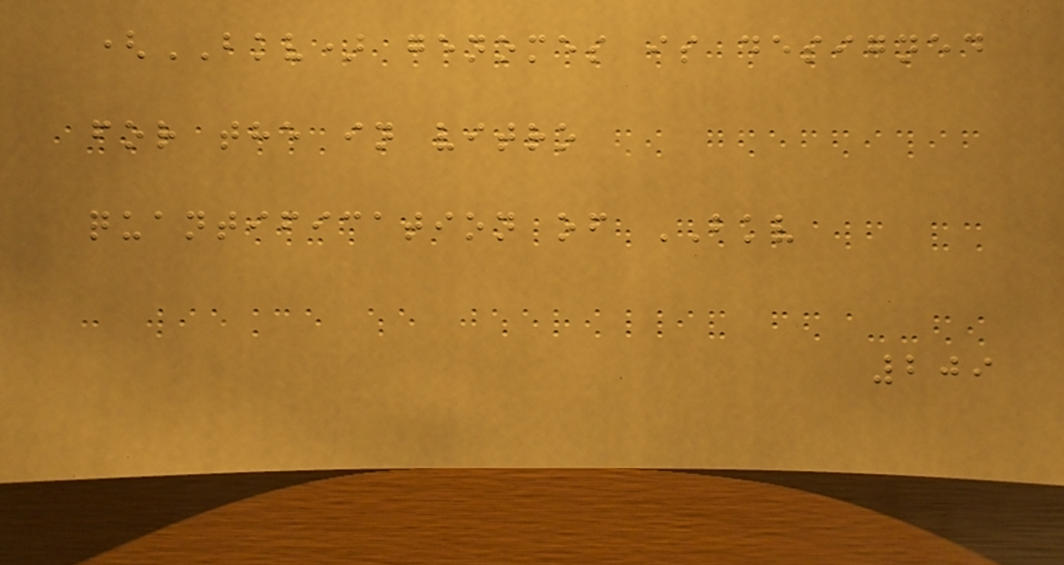(BKV) genomes is designed
for the in vitro
quantification of BKV
209
